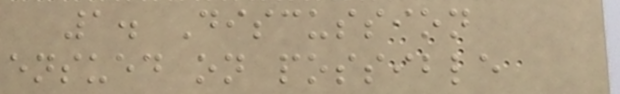1. Discussion
ensued on possible
